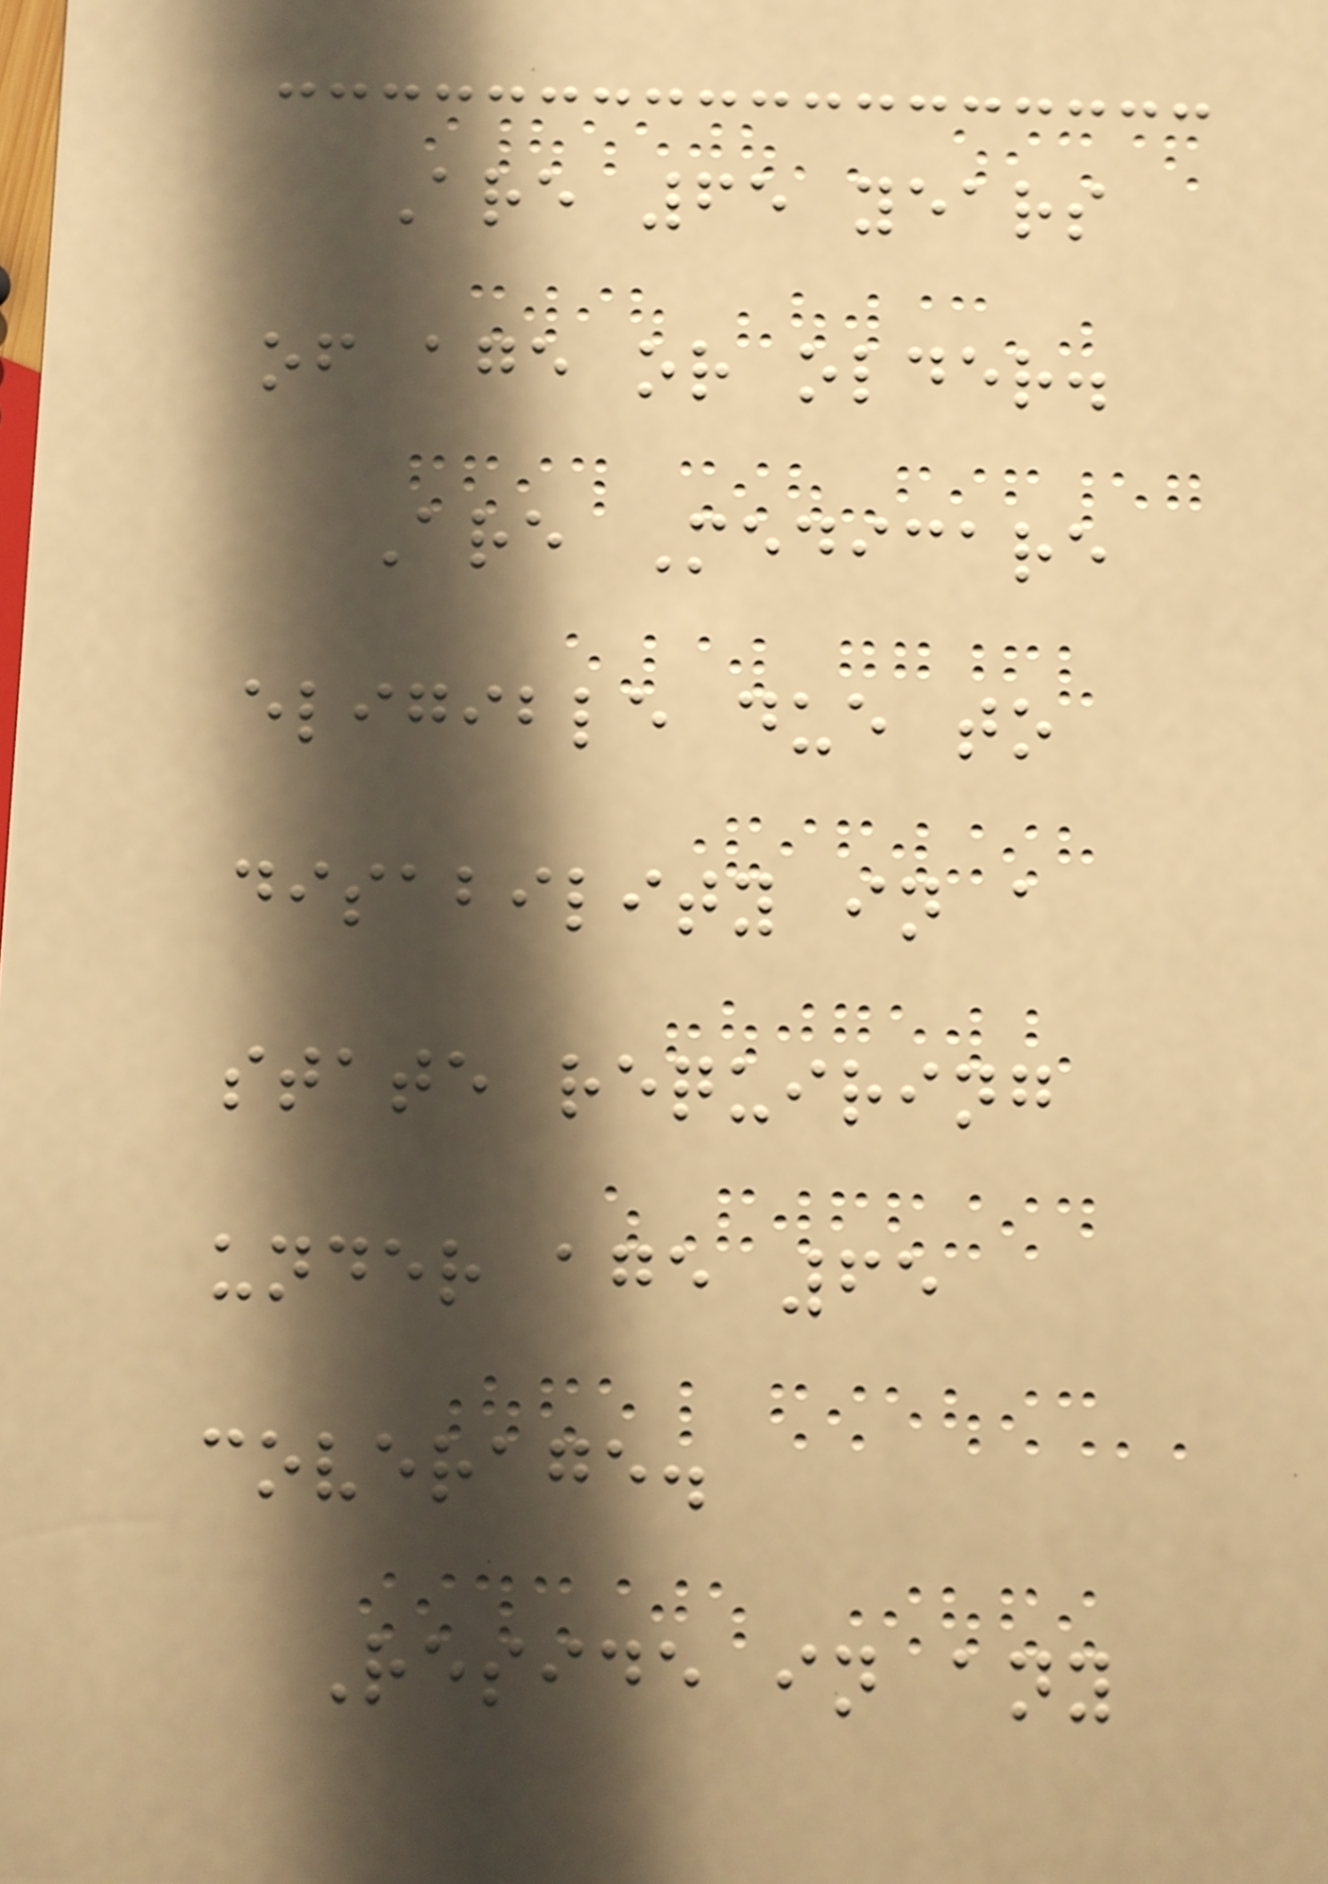Are 65 years
of age or older.
Are Medicare
eligible due to
disability in a
state requiring
under age 65
coverage.
Reside in any
